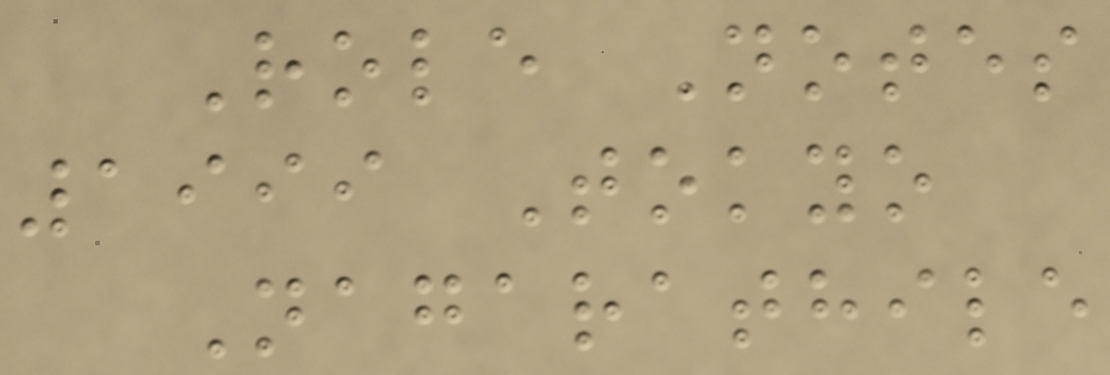Role Notes
1999 Tokyo
Nagarathile
